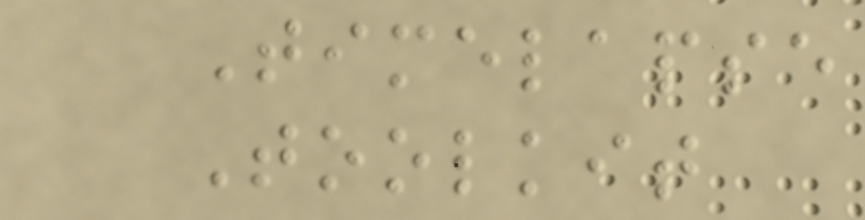Timelapse
Toolkit
